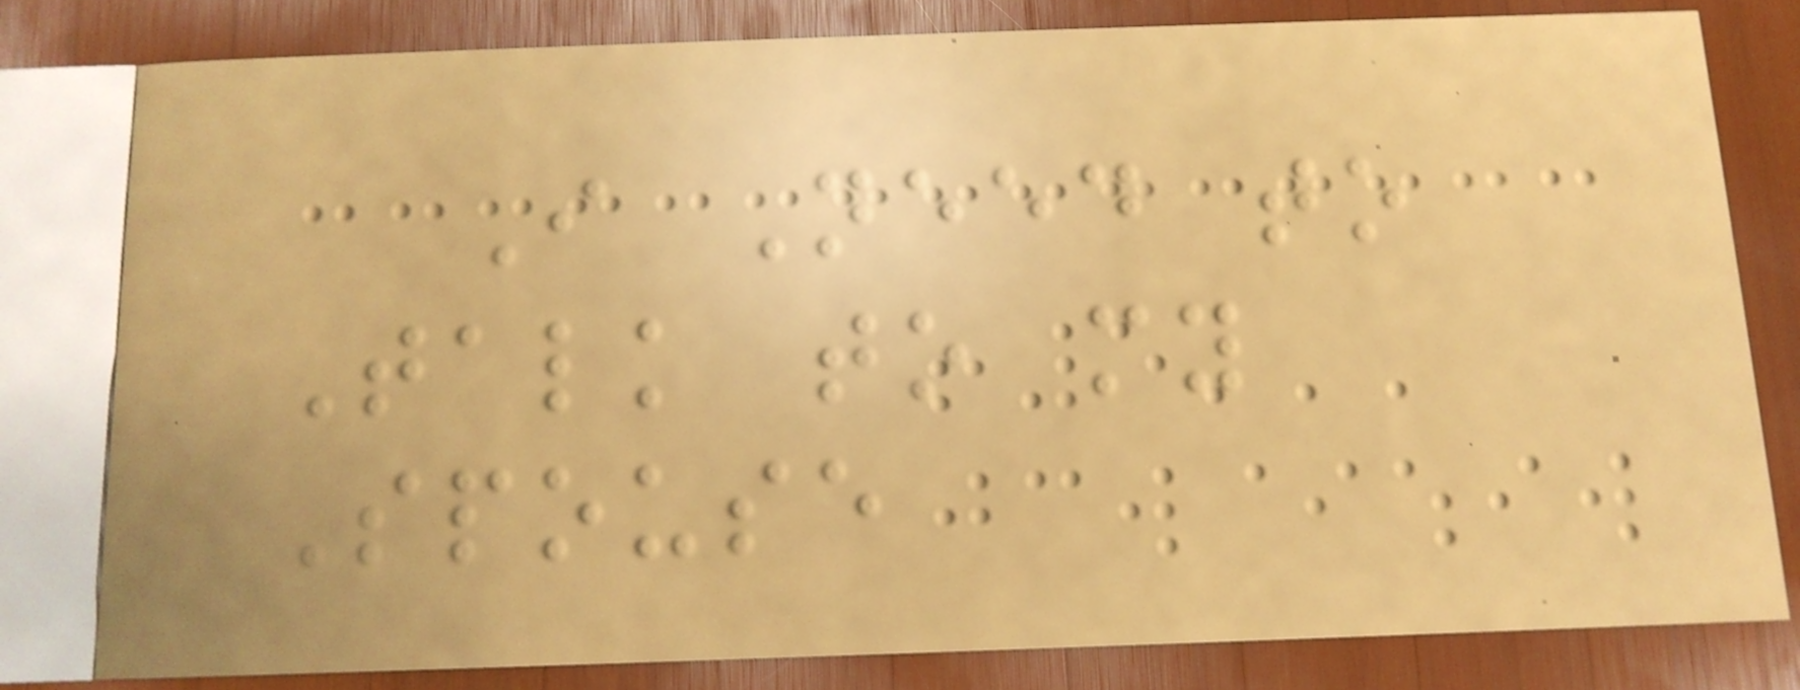I Need to
Talk to my
Spouse
